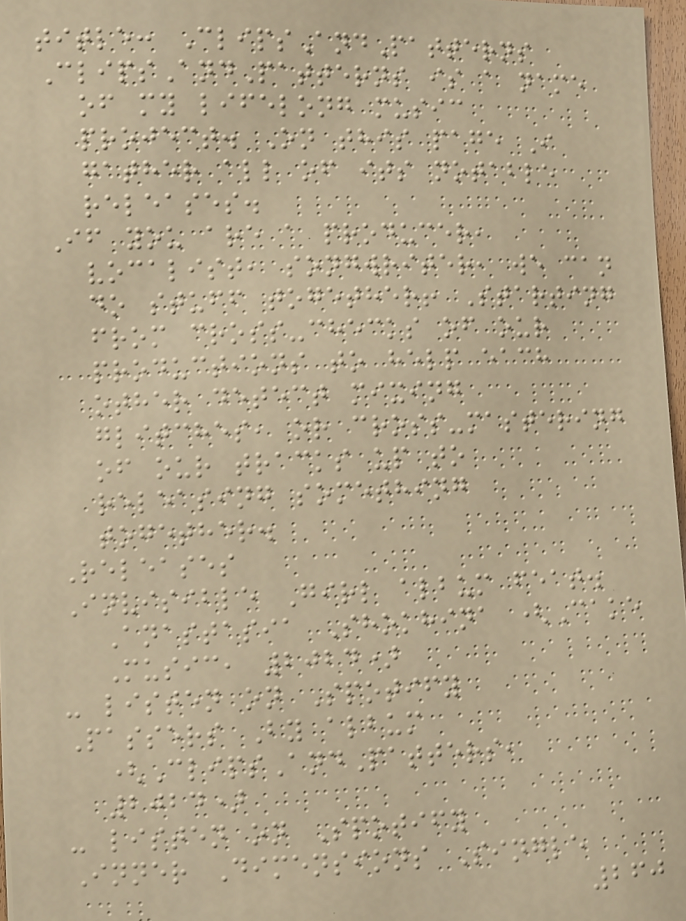title: ClipsAndPatterns
ClipsAndPatterns is a name
of my lifelong music
project. On this page I
gather all of its notable
releases.
If you are a producer,
vocalist, songwriter, we can
do stuff together! Starting
from cross-checks of our
productions to help each
other detect mixing
glitches, or cross-mastering
of our tracks up to
releasing something
together.
Releases
Invisible Girl album feat.
Anastasia Shokhina (Cake
Music, 2024)
- listen on Spotify
Passers By album
(ClipsAndPatters,
2024)
- listen on Spotify
Inner Dimensions Single
260
